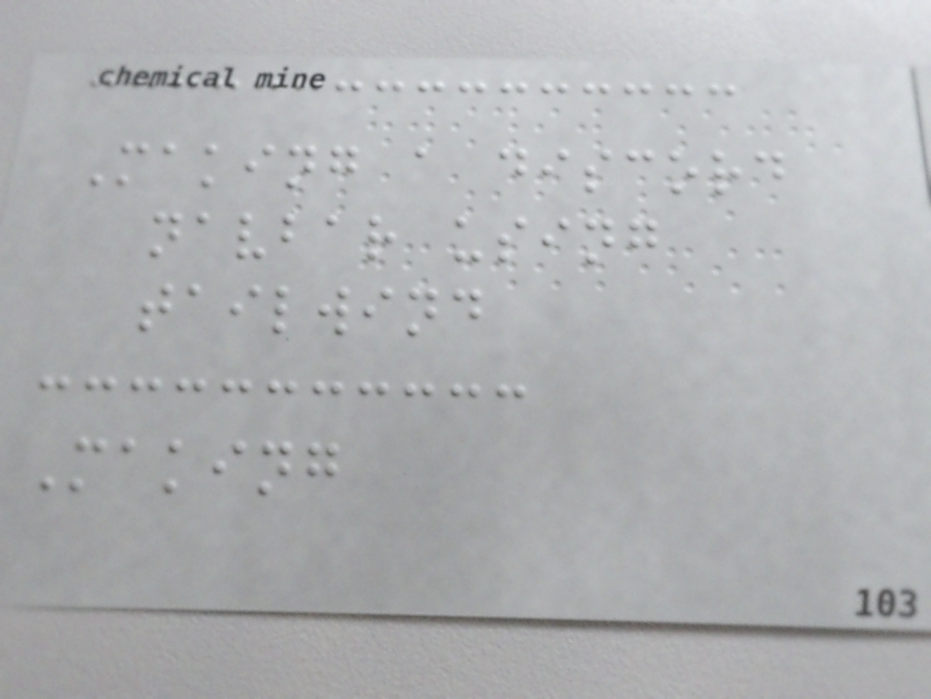Making a discord
navbar using
tailwind
Making
